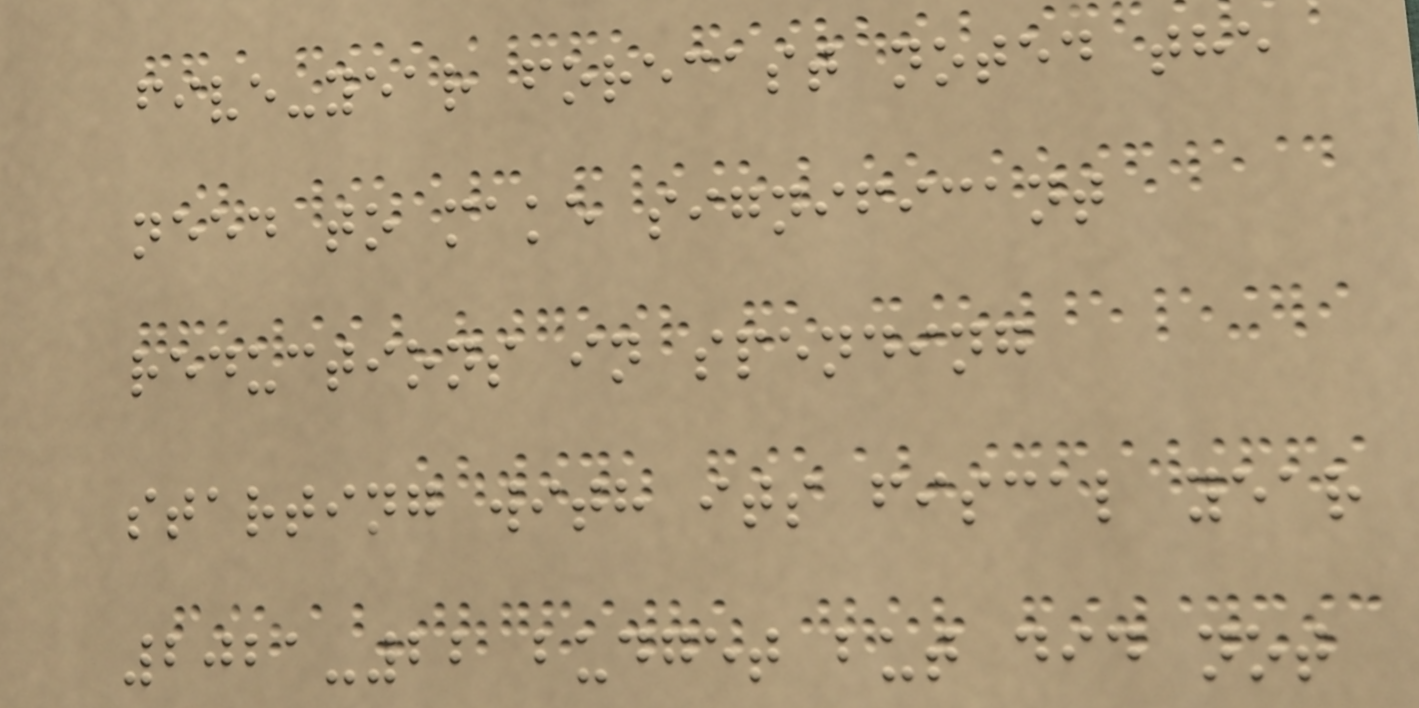five-year forecast noted the
need to make significant
reductions in spending
starting with its fiscal year
2021-22 budget but did not
